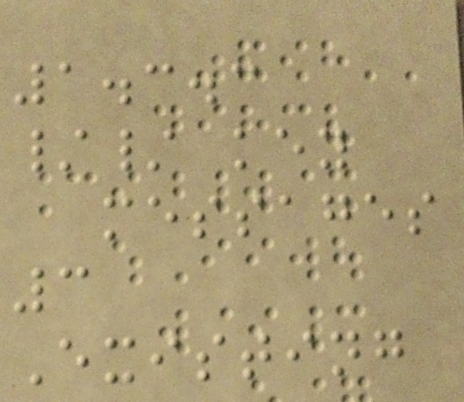1.3.3
// key
messages
3
Existing
